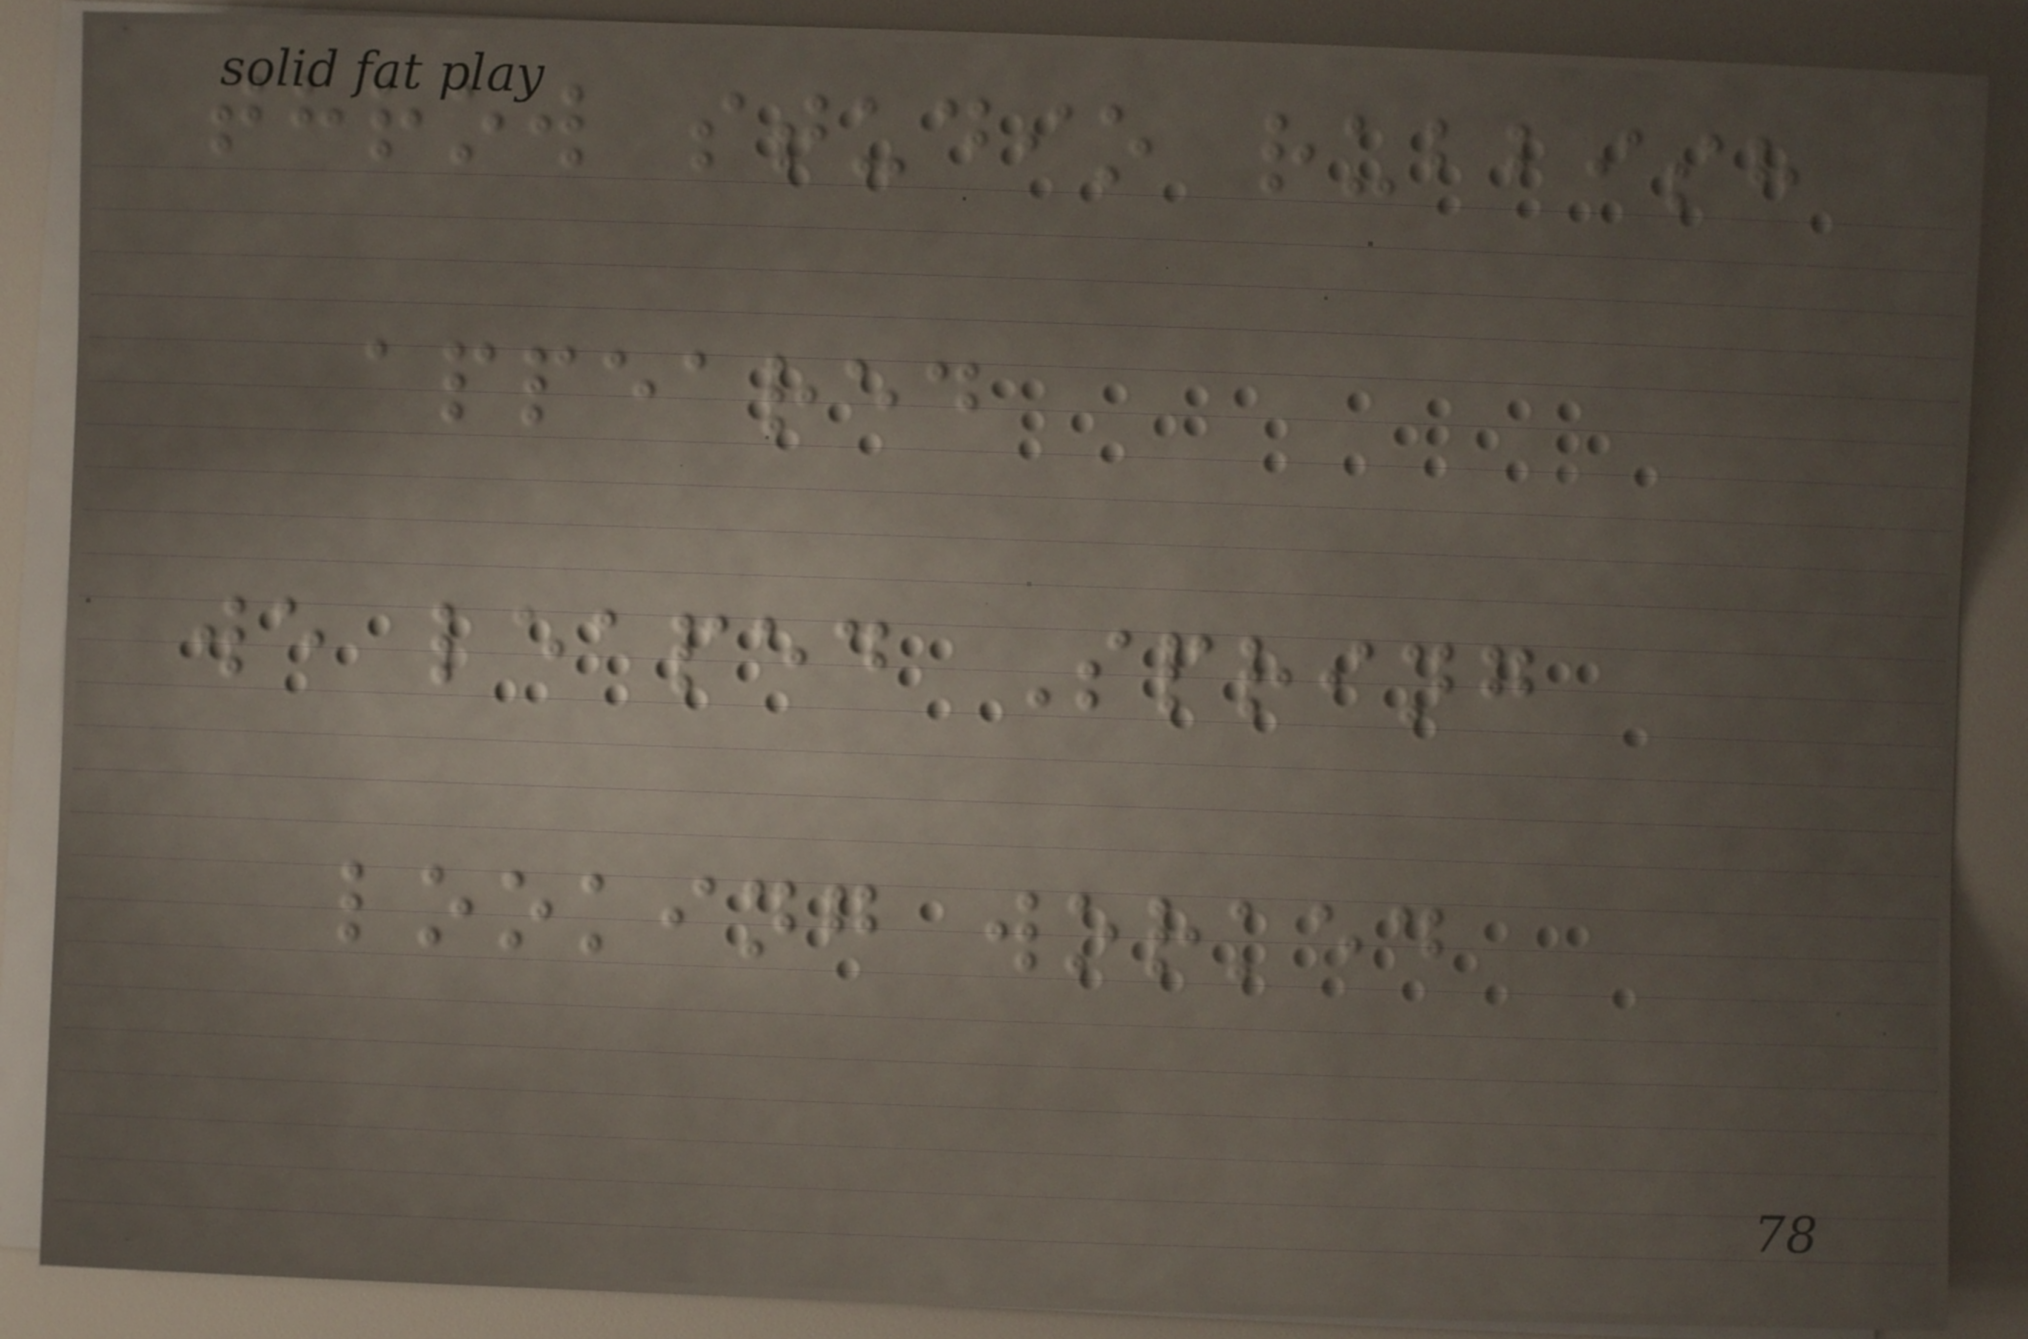throw studio rubbish
appeared
we leaped Spring
looking worked
